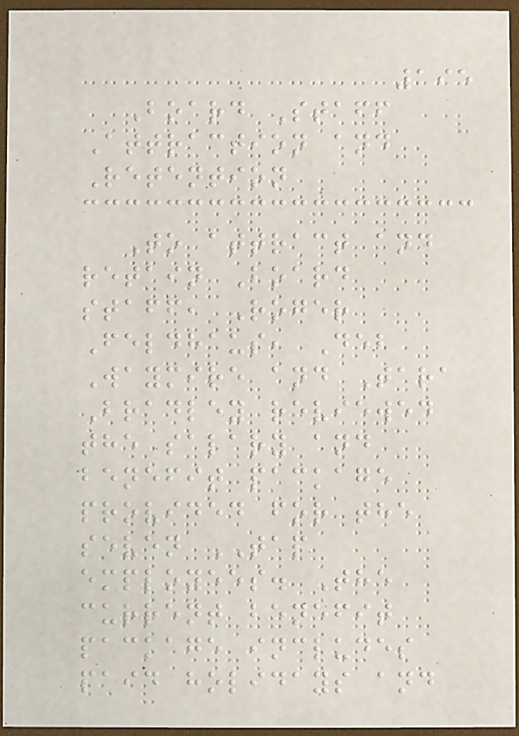195
Board Staff
Attraction and
Retention
To attract and
retain Board
staff, Roger
Feldhaus, Deb
Waymire and Tara
Bradley reviewed
the salary and
benefit package
provided for the
seven TAP
employees. The
current benefit
package includes
paid holidays and
